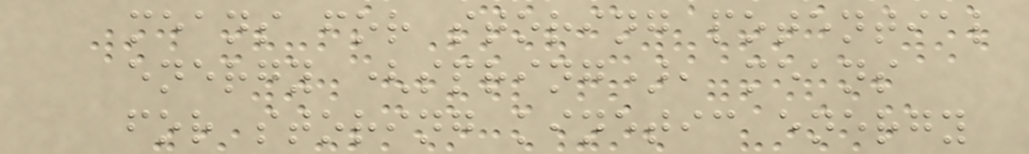means for storing potential
energy (spring), means
for storing kinetic energy
